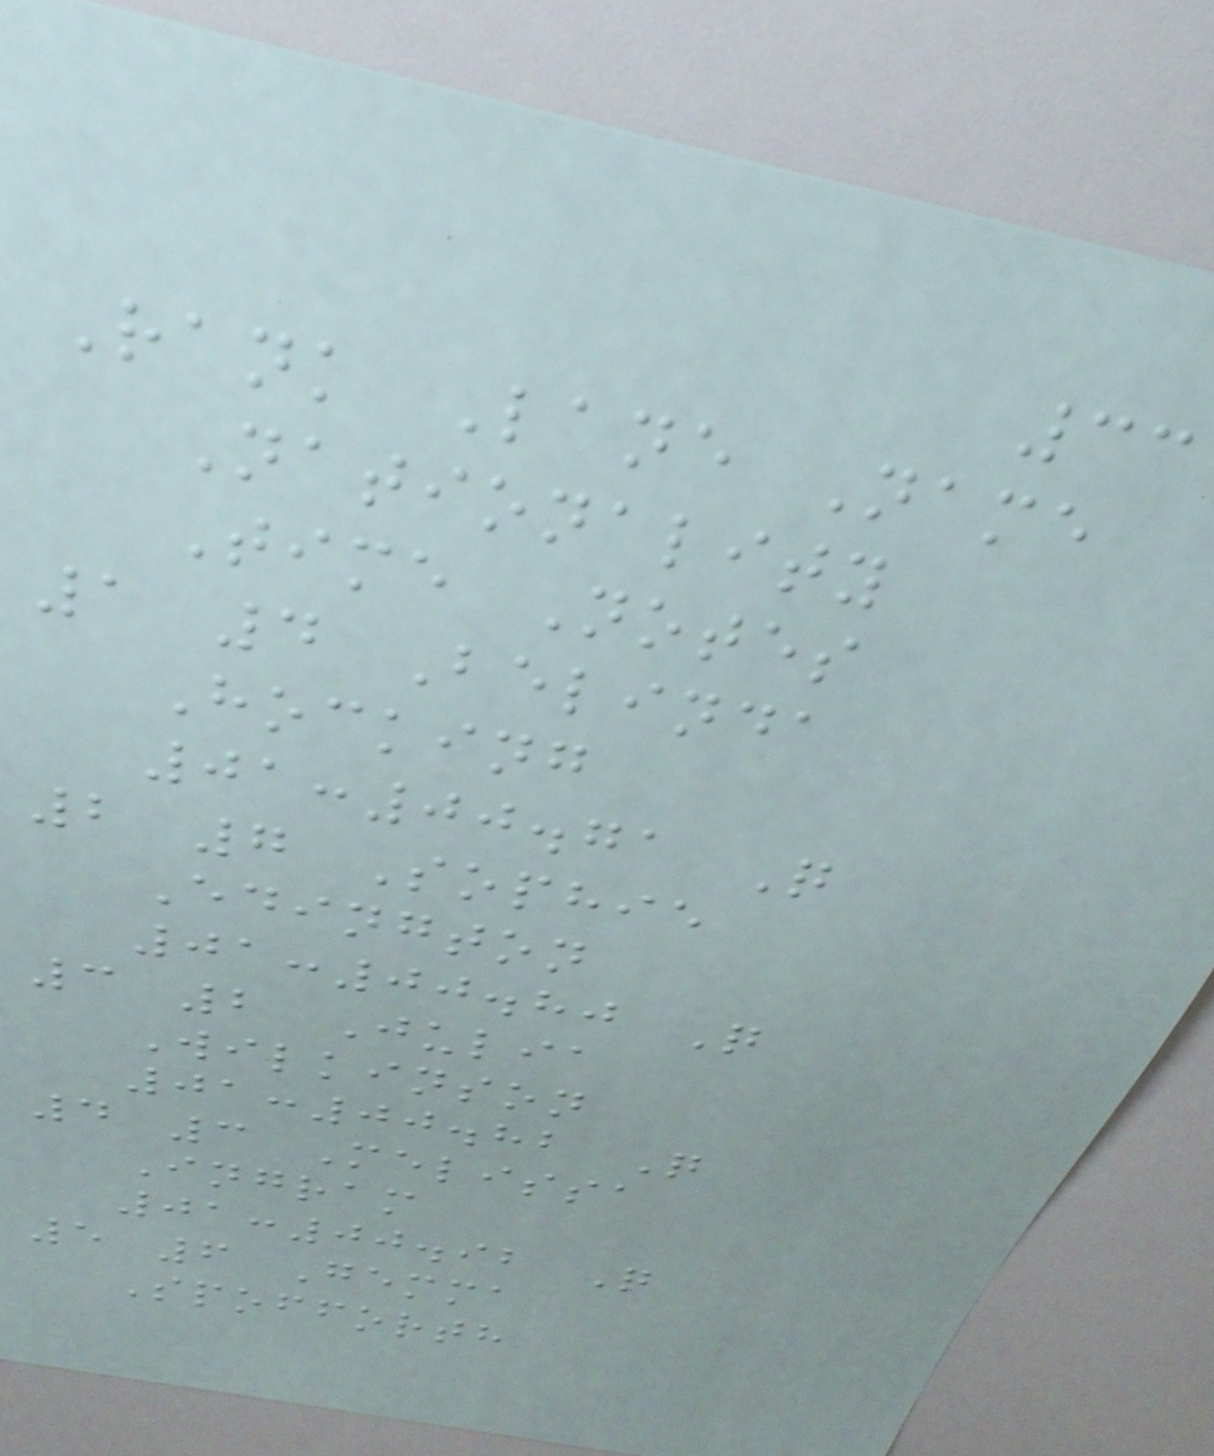33
Rank Lane Name
Nationality
Time Notes
1 4 Belinda
Hocking
01:00.71 Q
2 7 Sophie
Edington
01:00.80 Q
3 2 Julia
Wilkinson
01:00.82 Q
4 3 Melissa
Ingram
01:00.92 Q
5 6 Gemma
Spofforth
